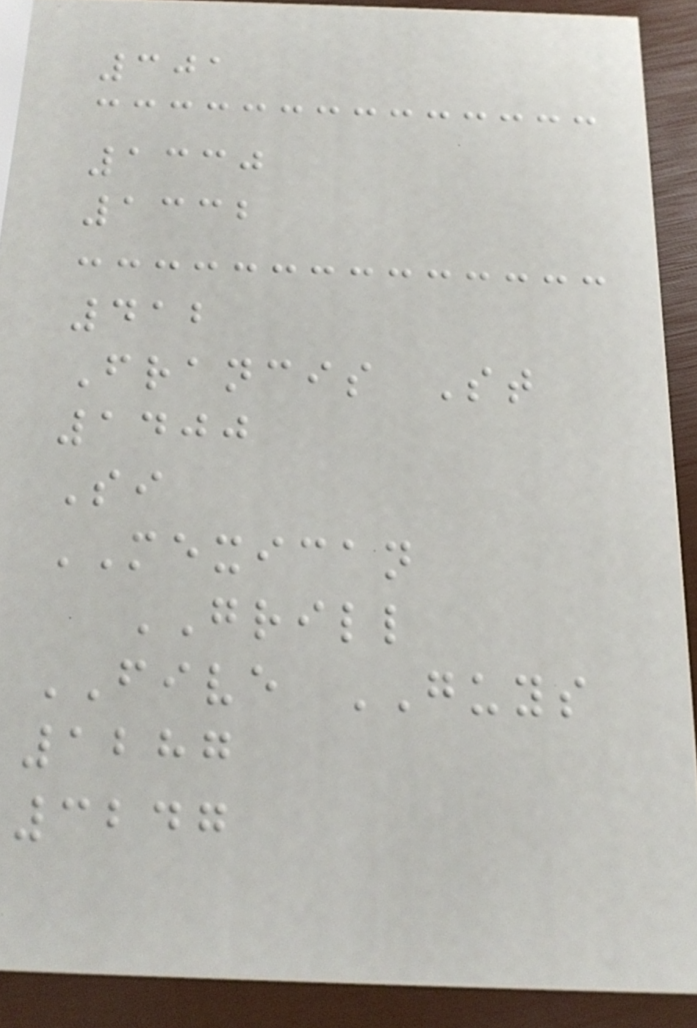301
1330
1332
412
Francis St
1400
Si
MEXICAN
GRILL
FIVE GUYS
1287
3247
